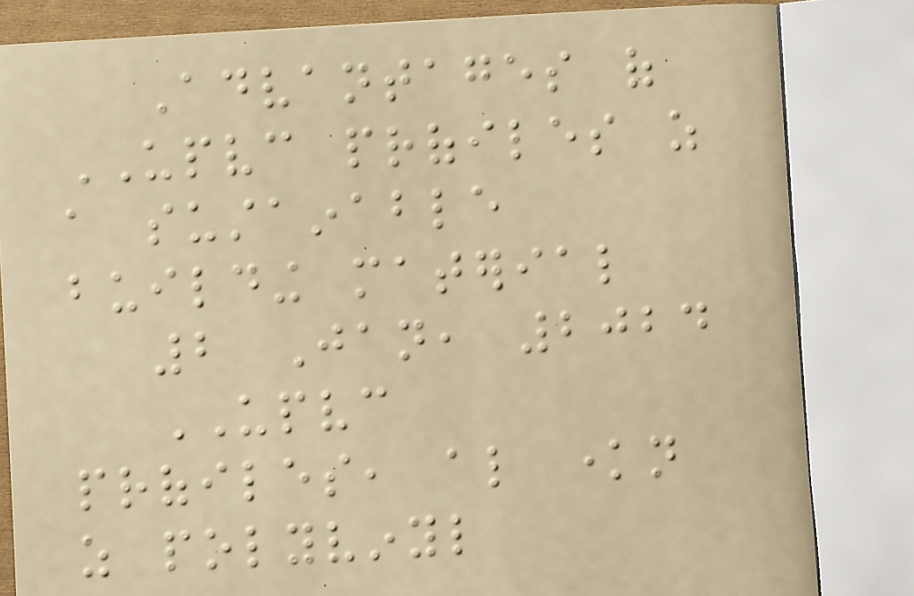Advantages of
UPVC profiles as
a sustainable
building material
2 Jan, 2024
UPVC
profiles, also known
as polyvinyl
